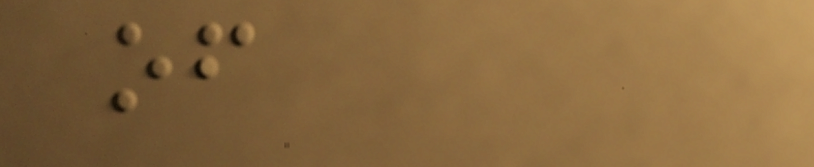of
